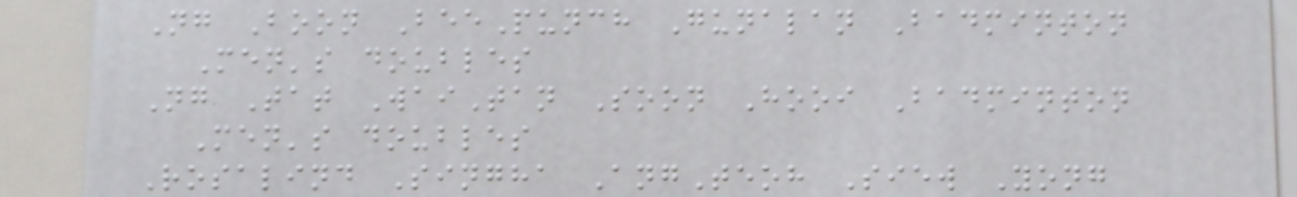Ng Boon BeePunch Gunalan Badminton
Men's doubles
Ng Tat WaiTan Soon Hooi Badminton
Men's doubles
Rosalind Singha AngTeoh Siew Yong
